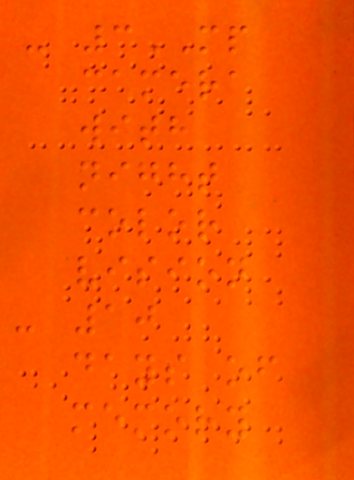- 3MP
camera
with
night
color
vision
- 10
days of
memory
